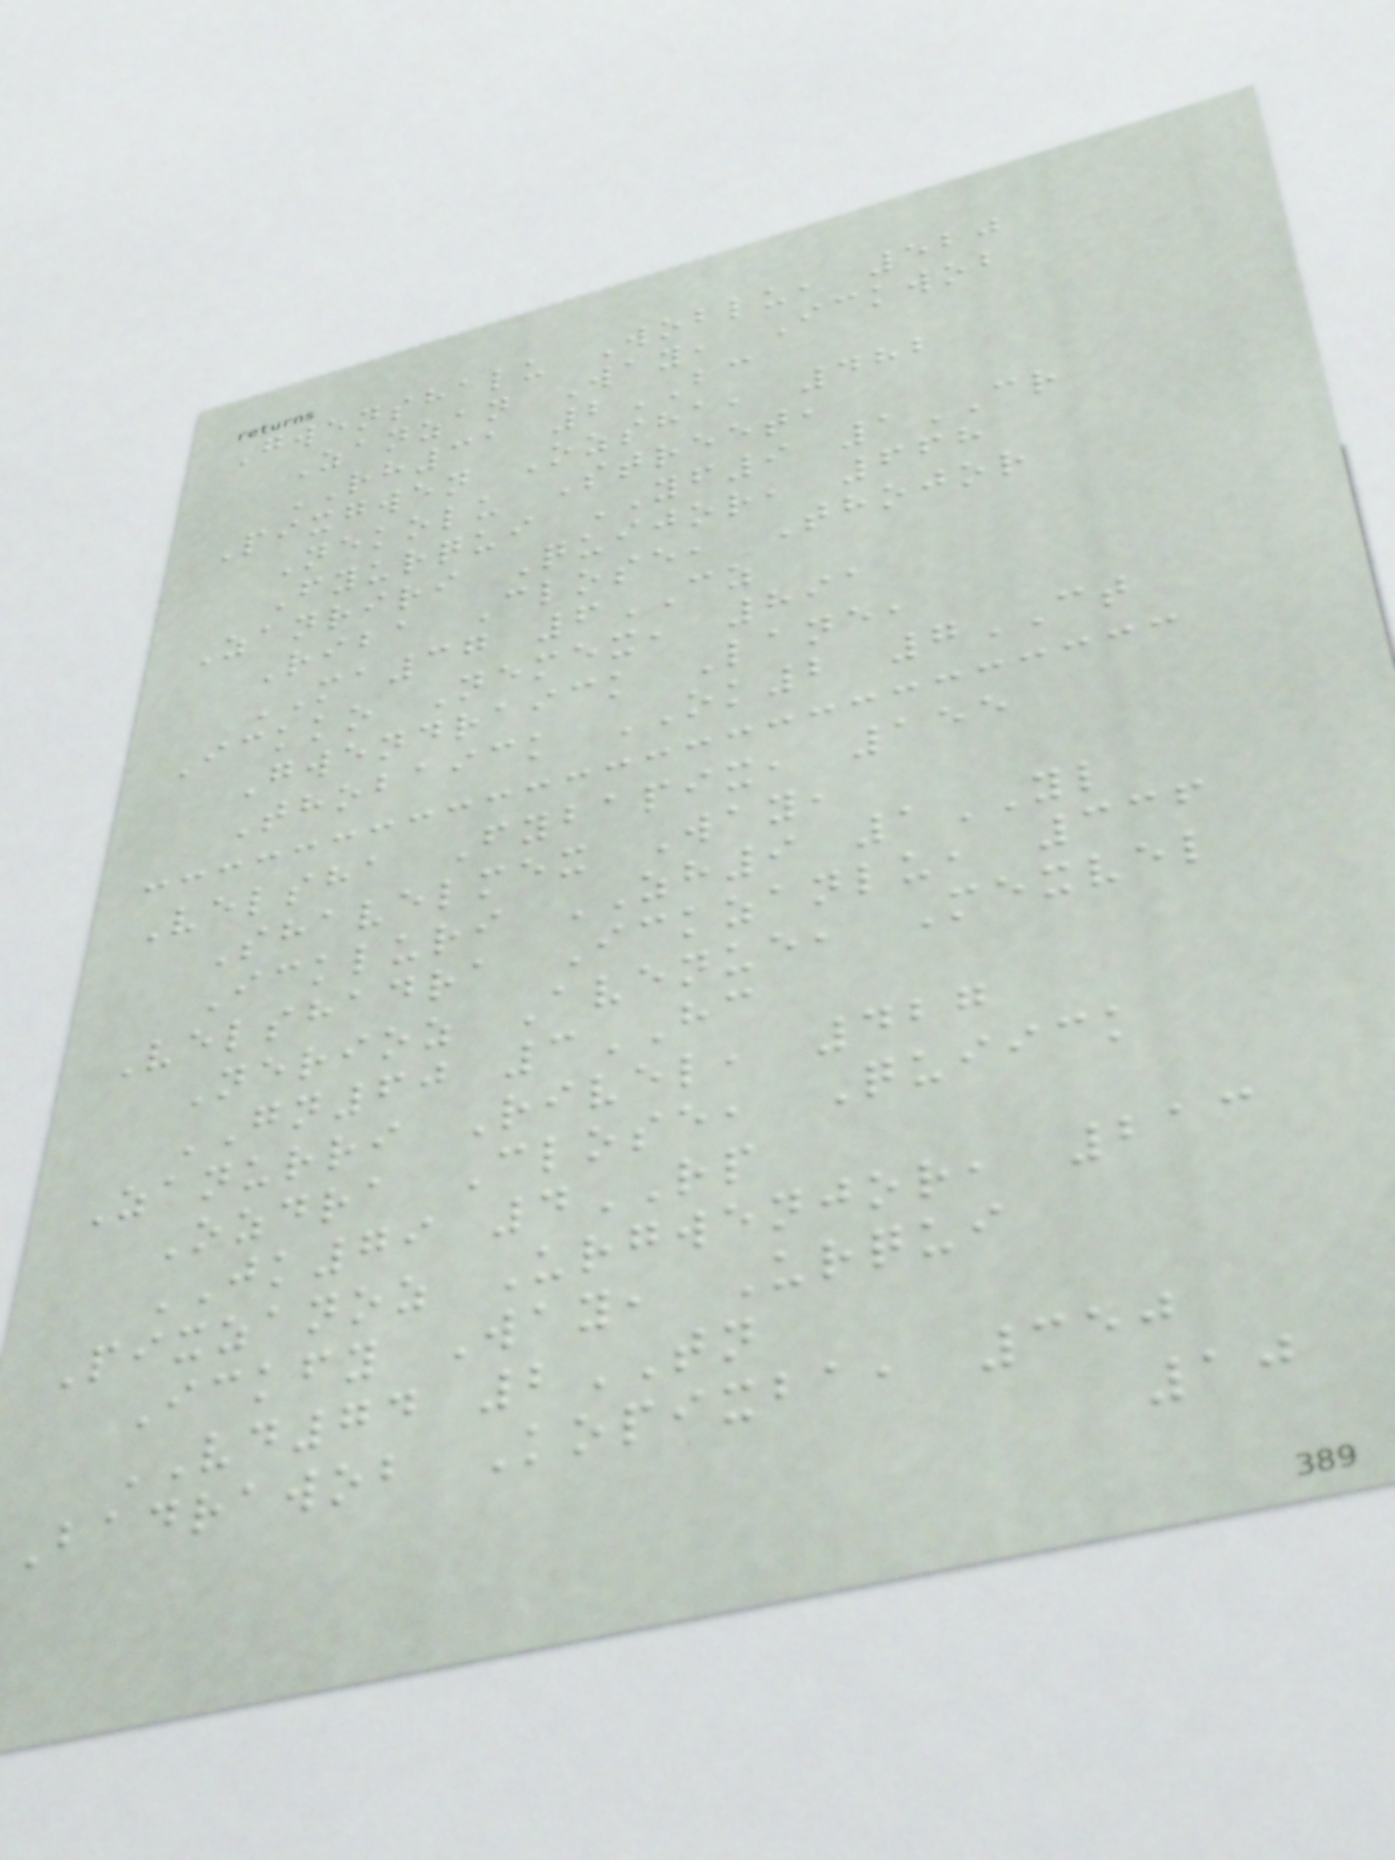Gwenshalu Woblu, 520
Zanzan Way, Ickwob
RH31 2BC
Pixgwen Ozsha, 482
Nekolu Street,
Fyurqui YF9 1CR
Zanriri Quijor, 668
Riba Close, Thojor
MA37 6CZ
Ickko Nemex, 891
Gwendraick Lane,
Thobaick OK2 7CT
Velsha Fybapix, 155
Shavelmex Way,
Ickluri ZH9 1YL
Velshadra Ickzanlu, 336
Nerioz Avenue, Mexvel
GN60 3HC
Zanurri Rivel, 427
Ozdra Close, Quiick
JK79 4RP
Pixzanoz Urgwenjor, 213
Ickfy Way, Urqui
VD74 2TN
Badrawob Kopixba, 350
10
